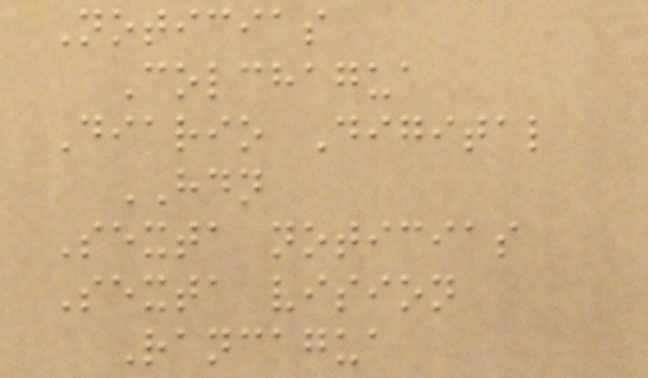Noticias
Colchagua
Diario Digital
HDN
Sexta noticias
Sexta vision
Rancagua
